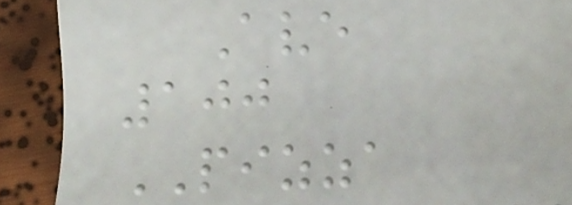Ave
100
PIZZA
